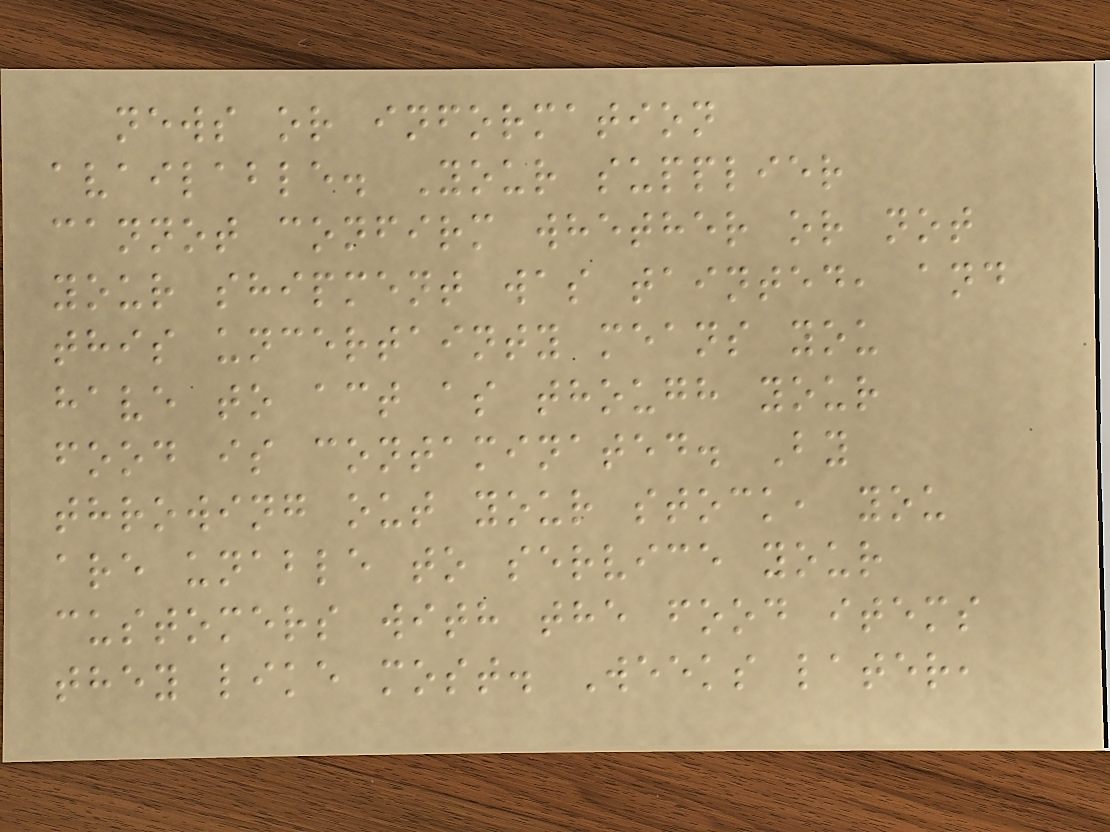news or information
available. Your supplier
cannot confirm whether or not
your shipment was tainted, and
this uncertainty means you
have to act as though your
food is contaminated. By
throwing out your stock, you
are unable to service your
customers with the food items
they like most. Weeks later,
